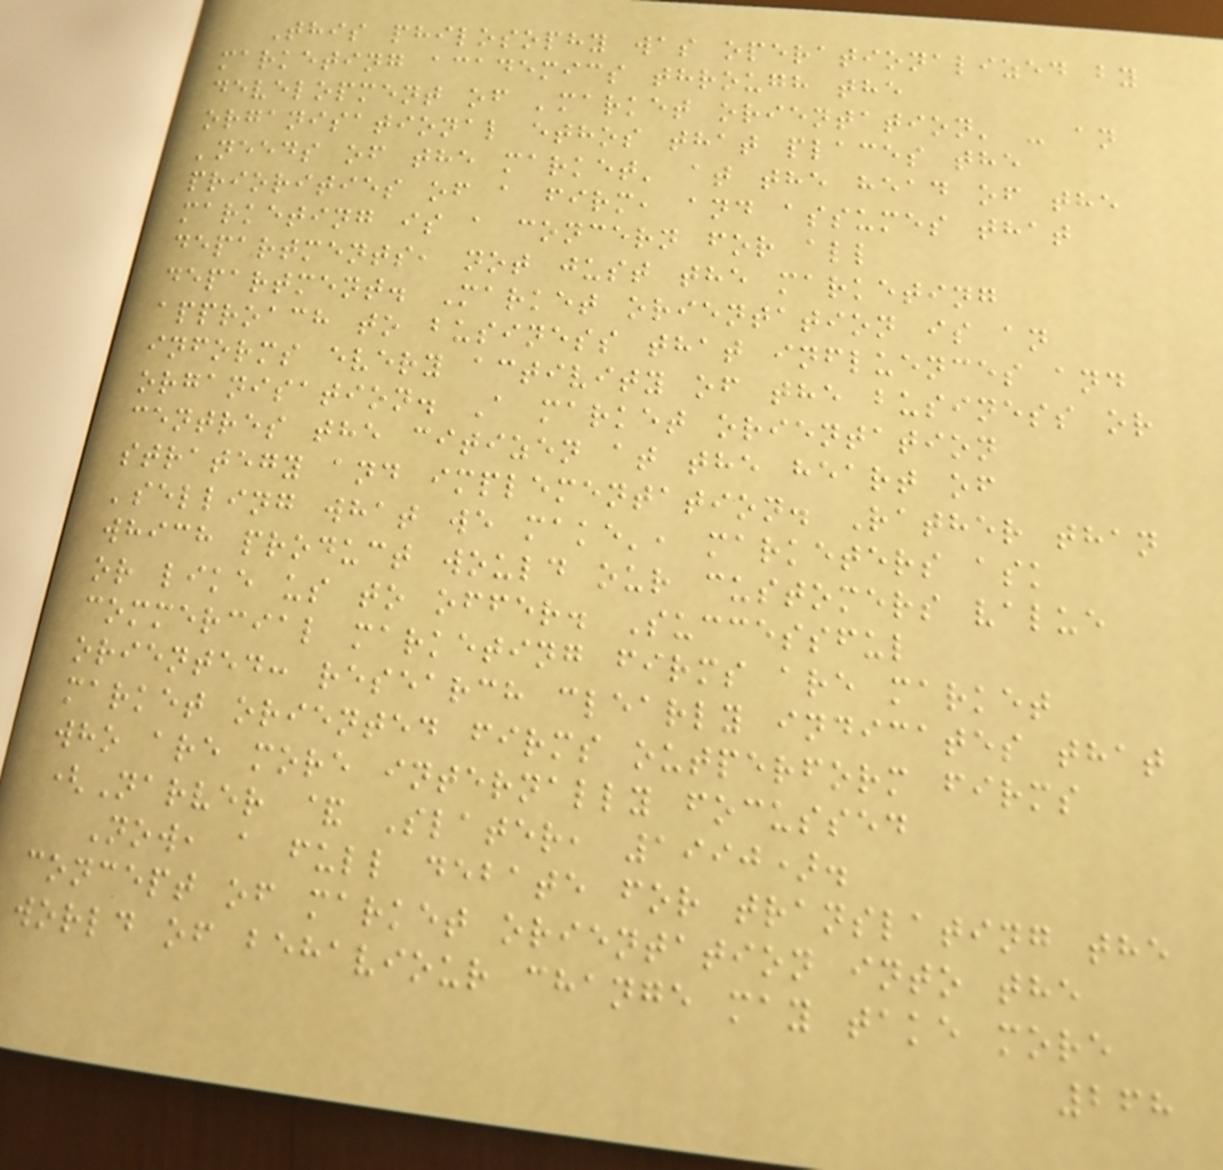This philosophy was operationalized by
marketing academics through the
development of 'market orientation' - an
organisational ethos that places the
'needs of the market' at the head of the
priorities of a firm, and assumes that
marketing is a concern for all
departments, not just the marketing
department. Market orientation is an
approach to business that influences and
informs every activity of the business or
organisation. A market orientation
centres the citizen at the heart of
strategy and implementation. Rather than
'selling what we make', marketers ask
which product would our customers value
or like us to offer. Successful
commercial marketing firms are market
oriented: research clearly indicates that
market oriented firms outperform firms
who are more internally focussed
(Narver & Slater, 1990).
Now, a full debate for translating the
concept of market orientation into the
world of behaviour change may take more
268
